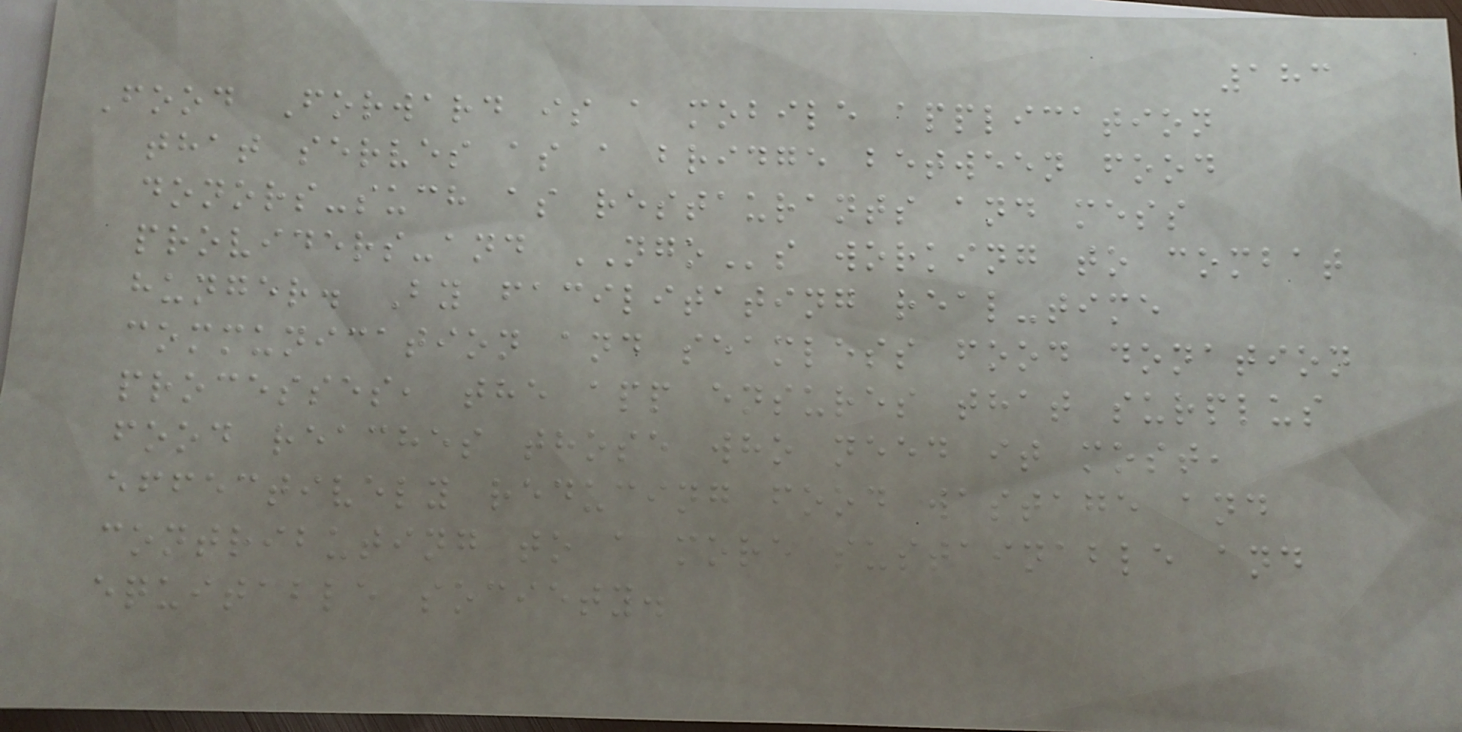183
Food Forward is a mobile application
that serves as a bridge between food
donors-such as restaurants and mess
providers-and NGOs working to combat
hunger. By facilitating real-time
communication and seamless food donation
processes, the app ensures that surplus
food reaches those who need it most,
effectively reducing food wastage and
contributing to a more sustainable and
equitable society.
